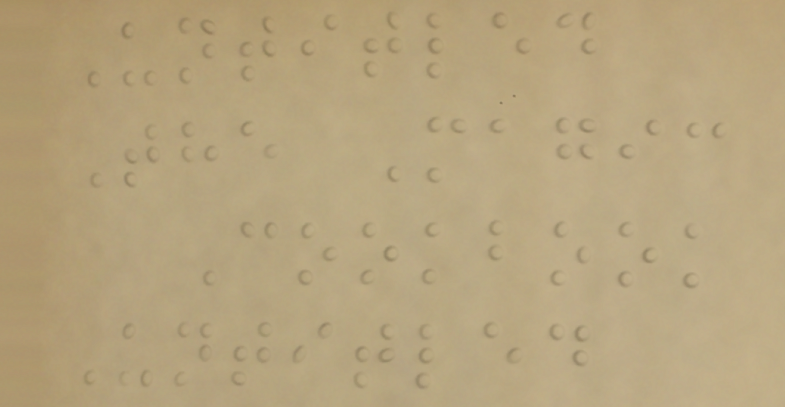Untitled
The Magic
Cookbook
Untitled
